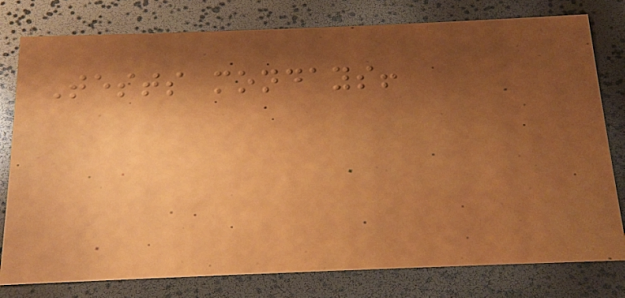Tests mondays!
